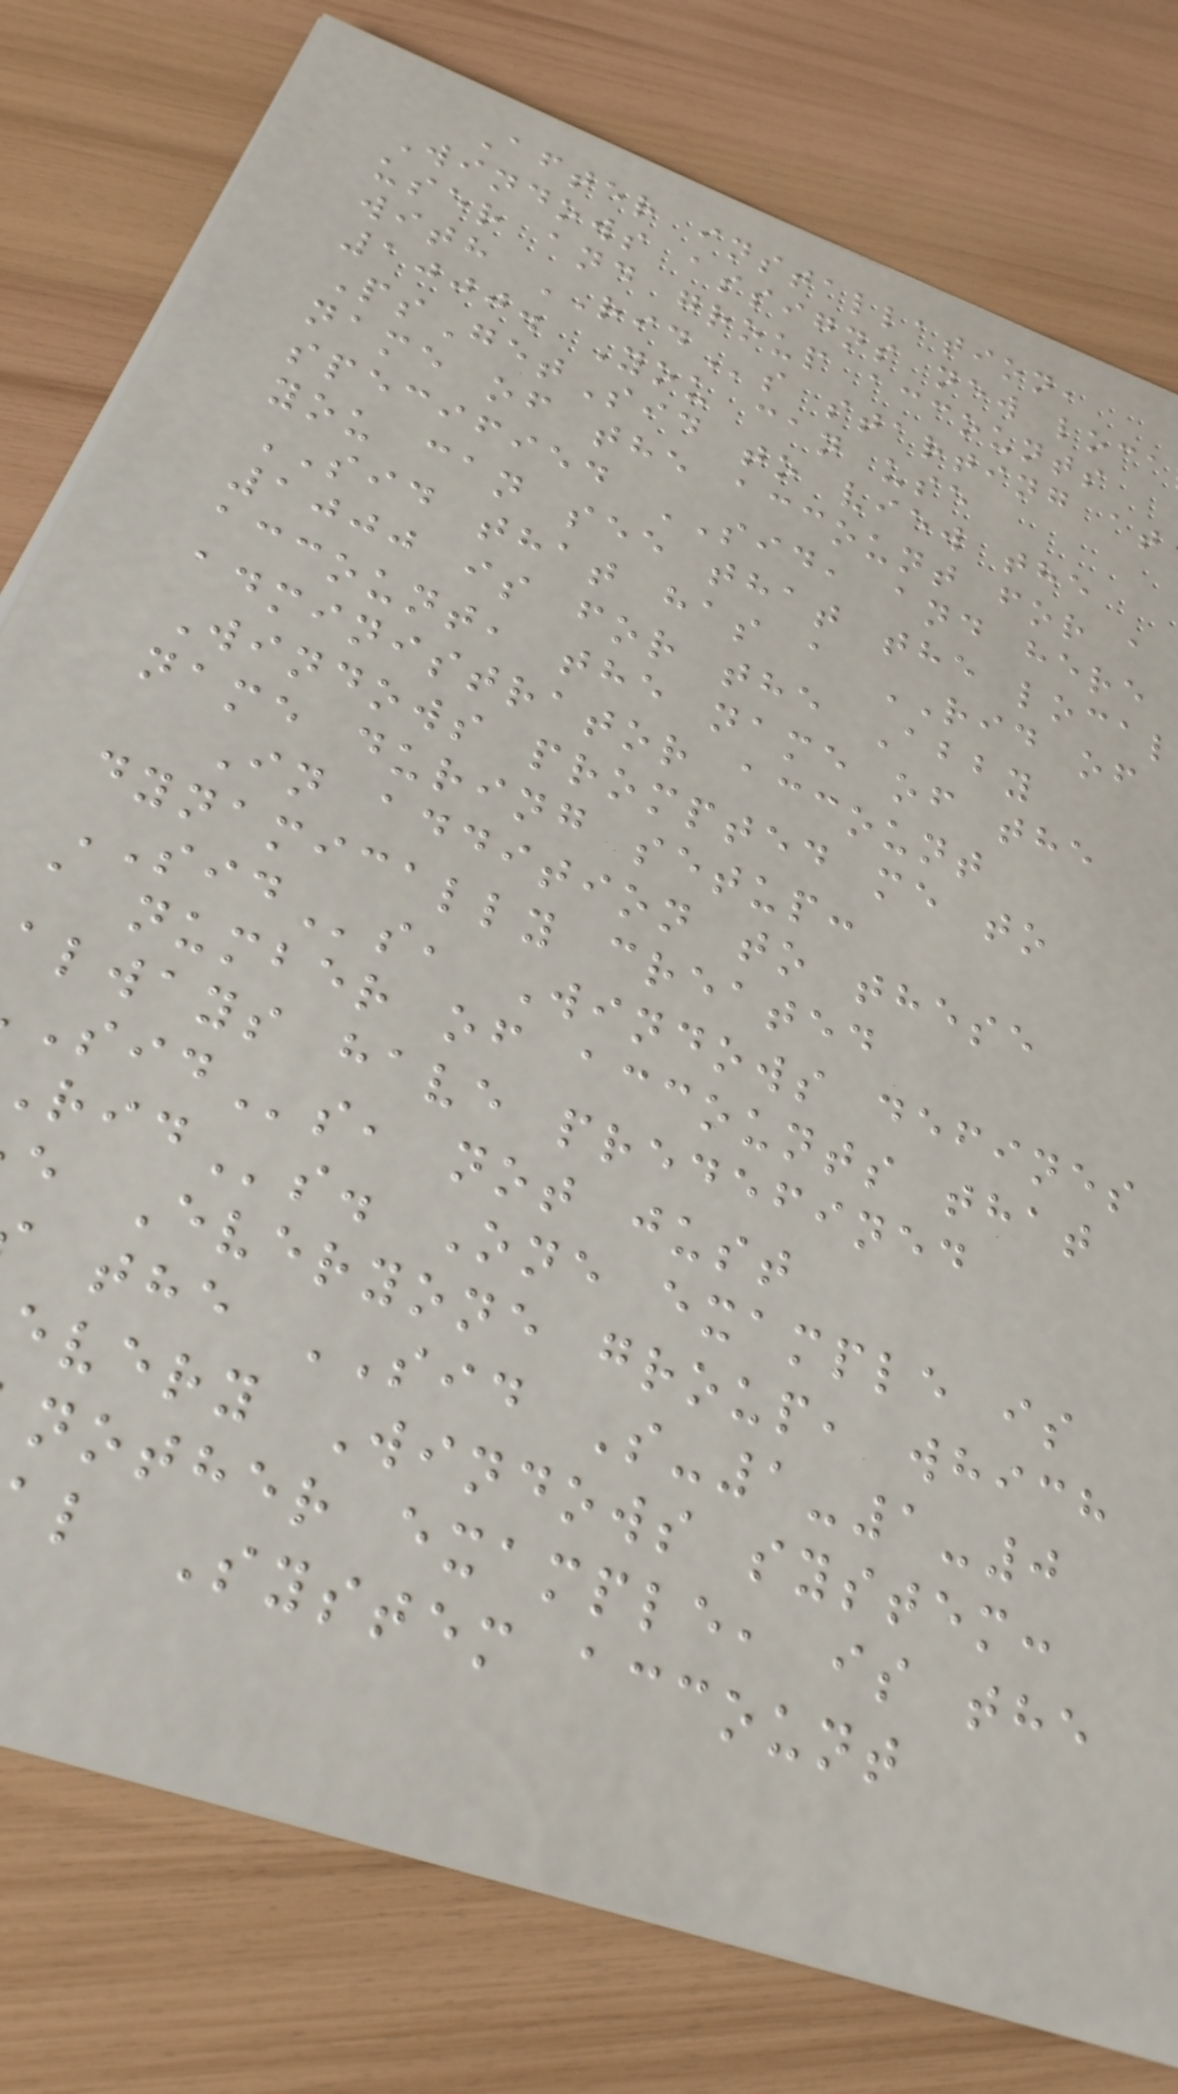After installation,
Windows assigns new loca
user and group accounts
with RIDs starting at
1000. You can use
PsGetSid to view the
name of the account for a
specified SID, and here
you can see that the local
SID that has a RID of
1000 is for the Abby
account, the name of the
administrator account
Windows prompted me to
name during setup:
In addition to these
dynamically created
SIDs, Windows defines
a number of accounts that
always have predefined
s, not just
s. One example is
e Everyone group, which
the SID S-1-1-0
every Windows system:
nother example, is the
l System account
